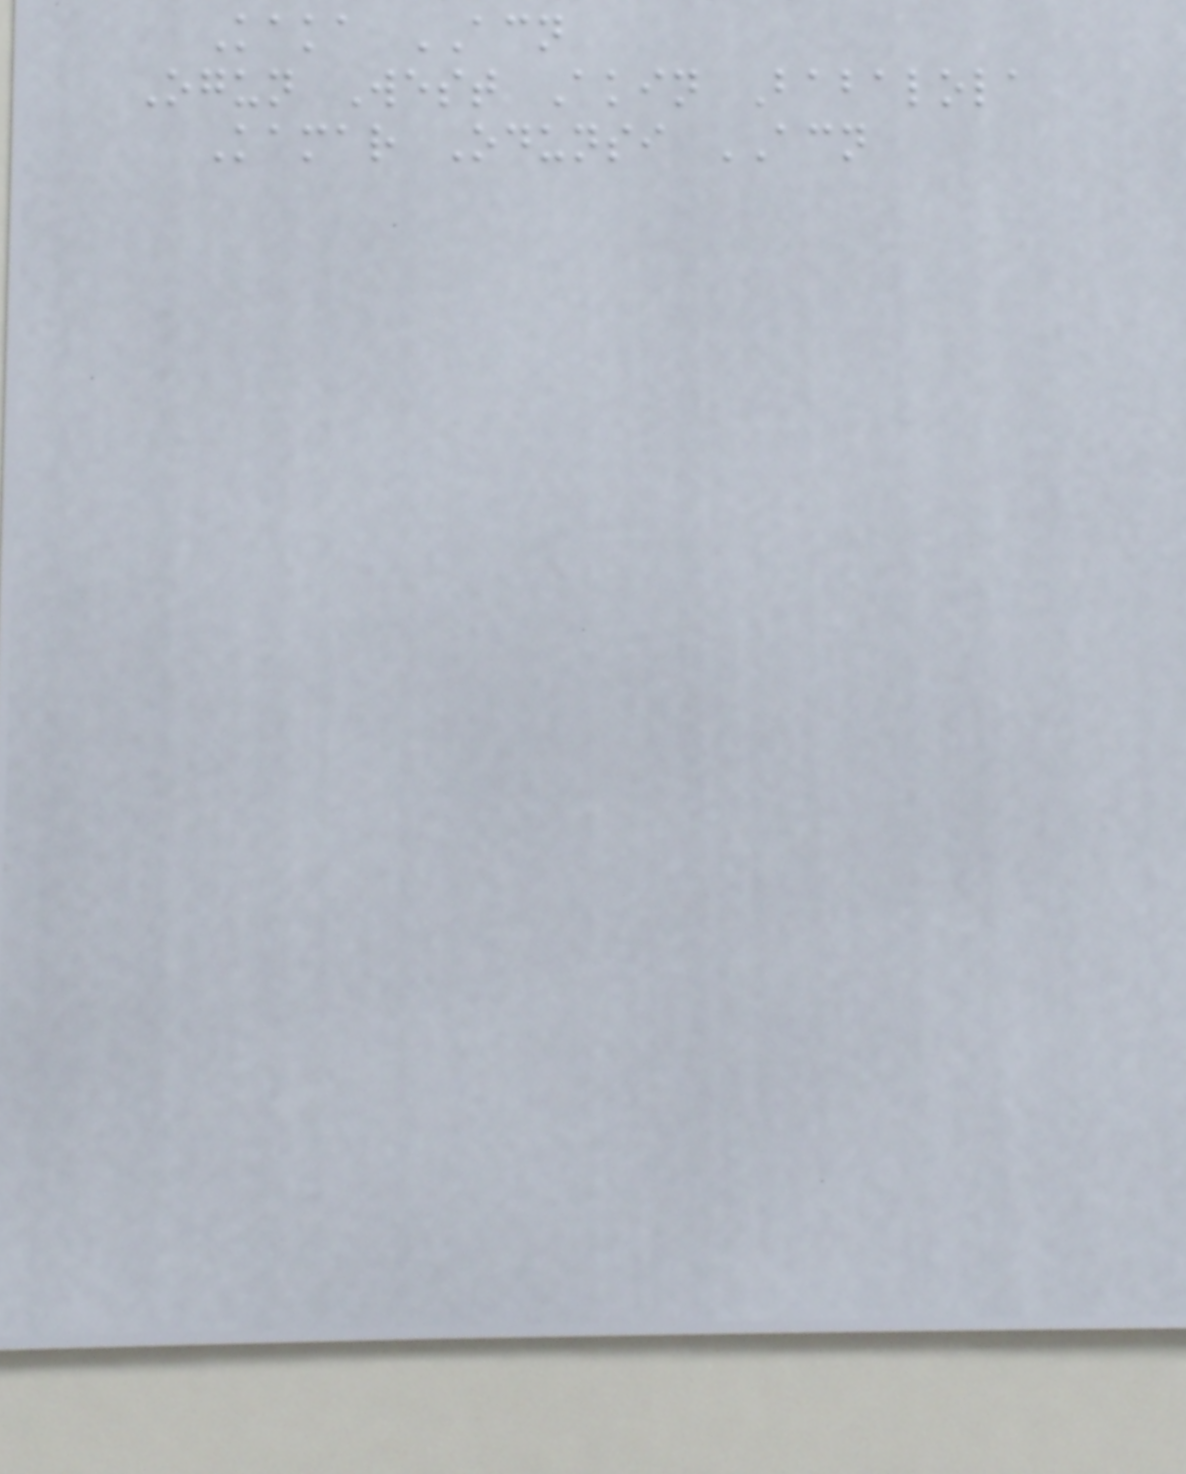Kaka ACN
Ogun West Akin Babalola
Kamar Odunsi ACN
